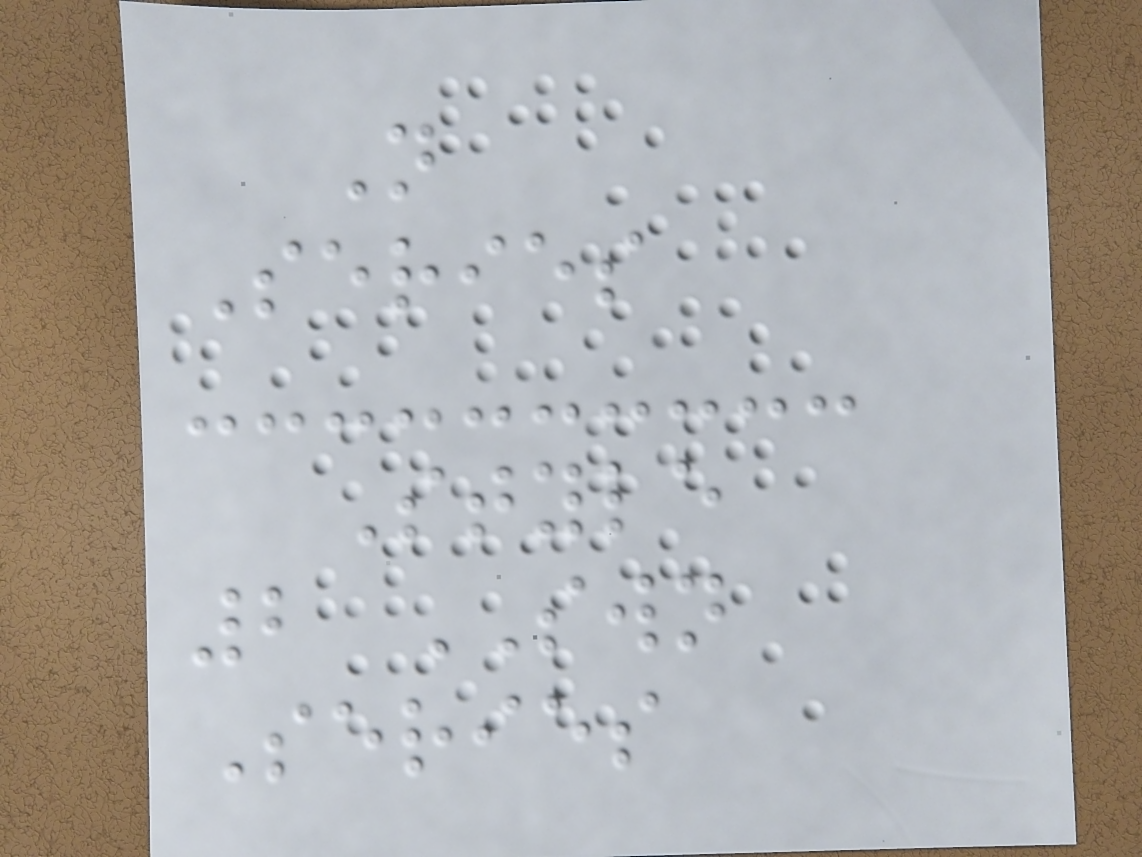N
Series
Style
2 SWN
Series
